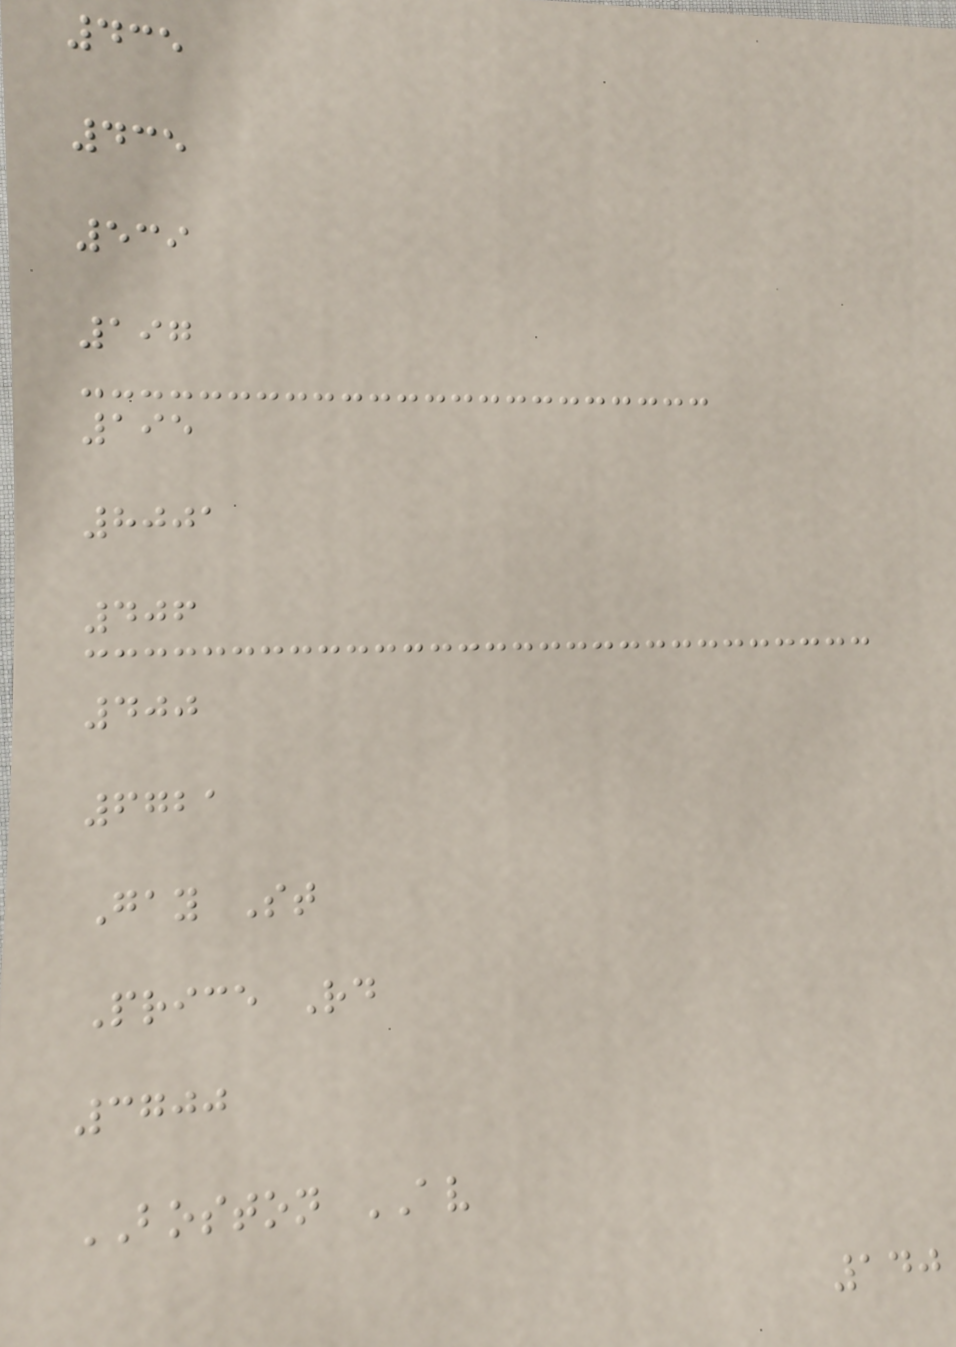435
435
539
197
195
8001
406
400
6721
Gay St
Price Rd
3700
BOSTON AV
140
